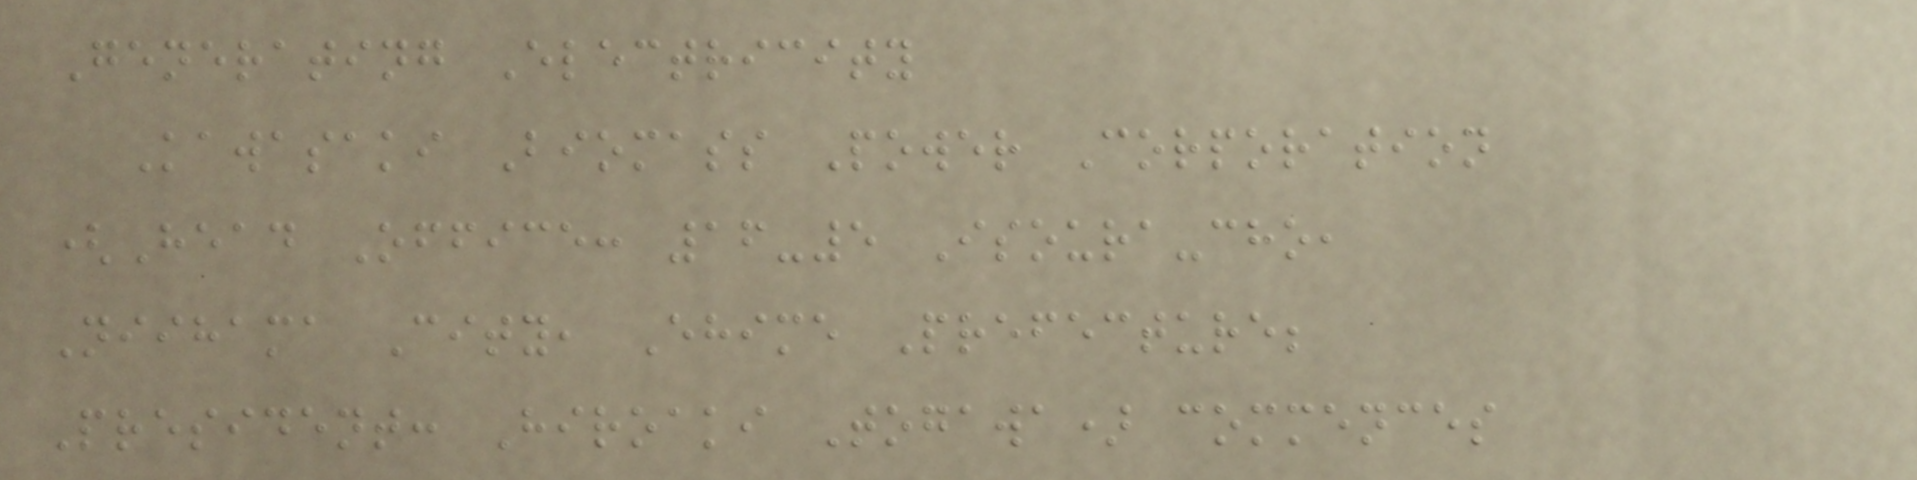Generating Electricity
Kawasaki Biomass Power Corporation
(Head Office: 16-5 Isoura-cho,
Niihama City, Ehime Prefecture;
President: Hiroaki Togawa) commences
